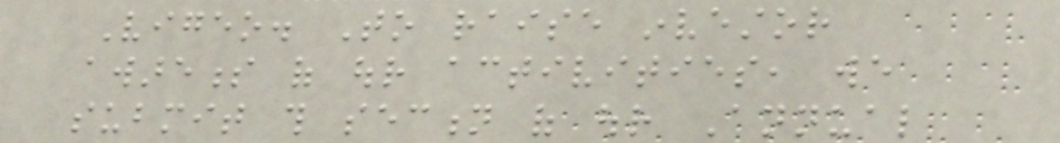Vigeo. To raise investor
awareness of our activities, we
submit this section of our Annual
